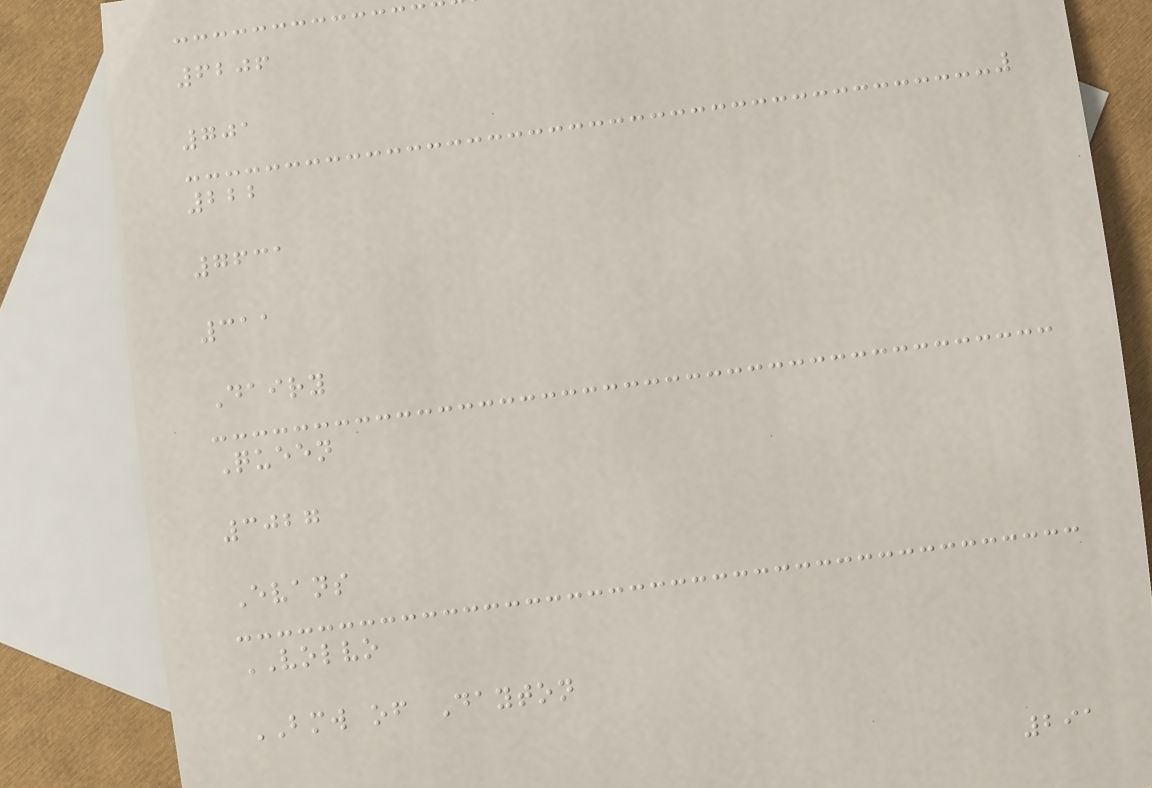6206
701
222
7631
311
Dairy
Queen
3027
Evans
VOLVO
BMW of Dayton
291
